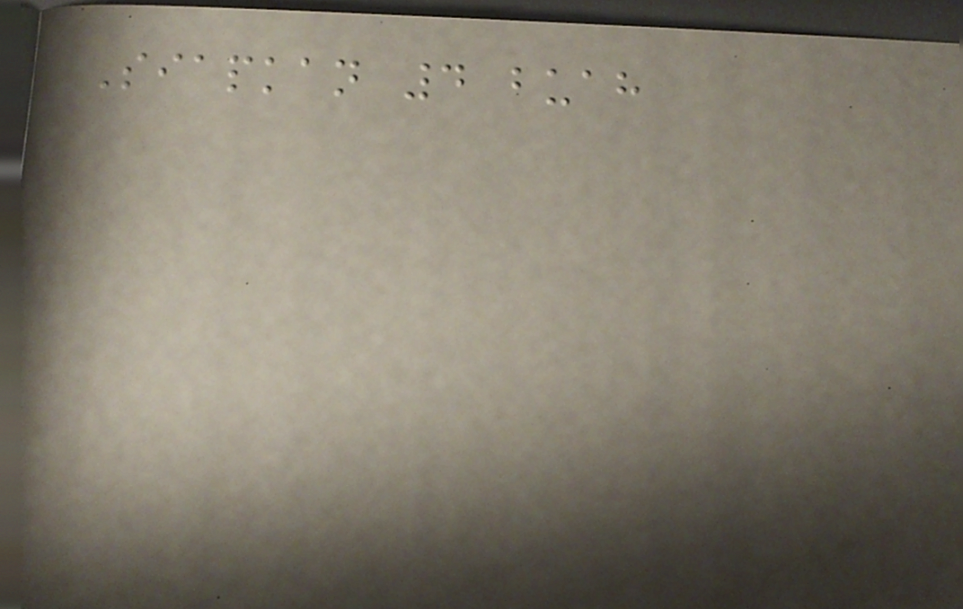Siapkan 4 buah
